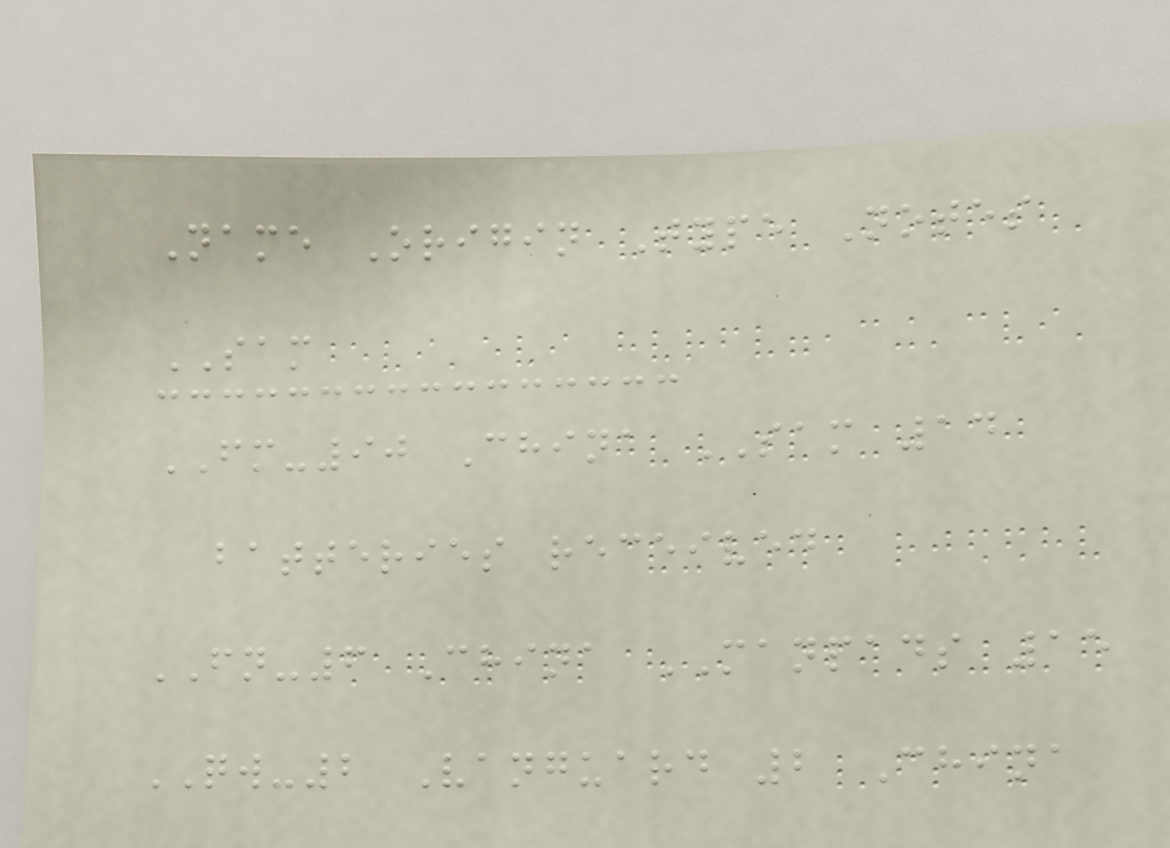Name Origin Type Notes
SAM
FM-90 China SAM 14
batteries received
FN-6 China MANPADS 15
QW-2 Vanguard 2 China
